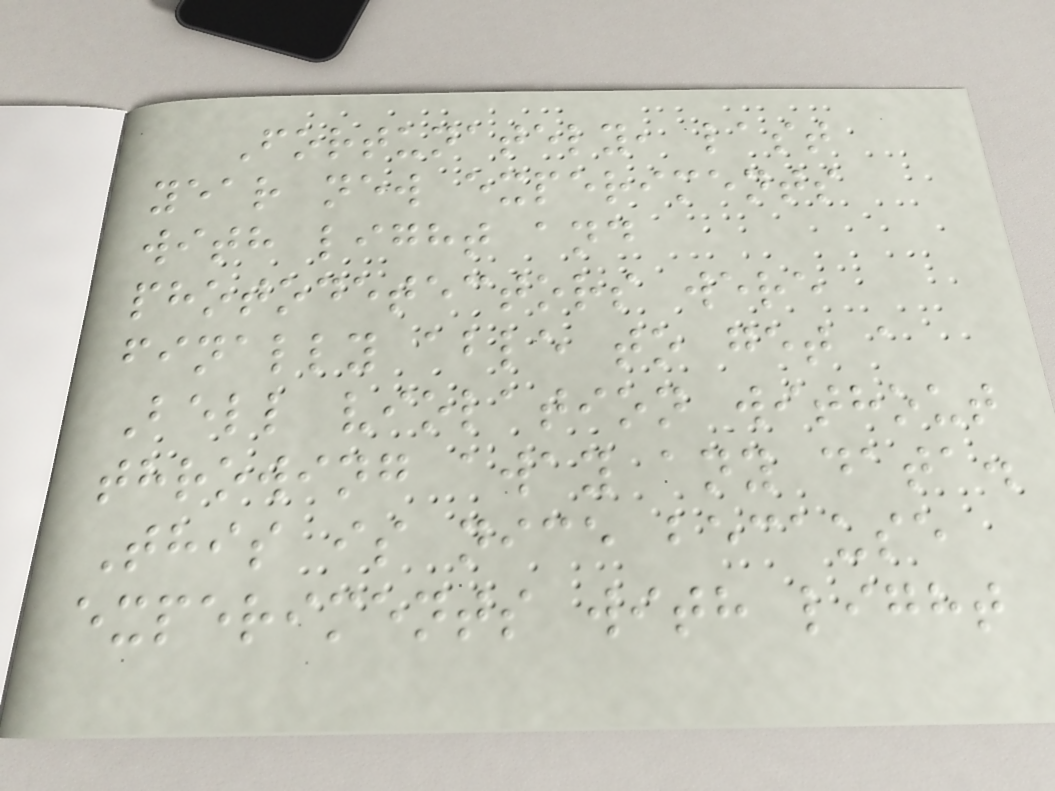Fortunately, last
year new experiments
with light and
photodetectors were
finally able to get a
Bell violation without
throwing away any data.
This is nice because
experiments with light
